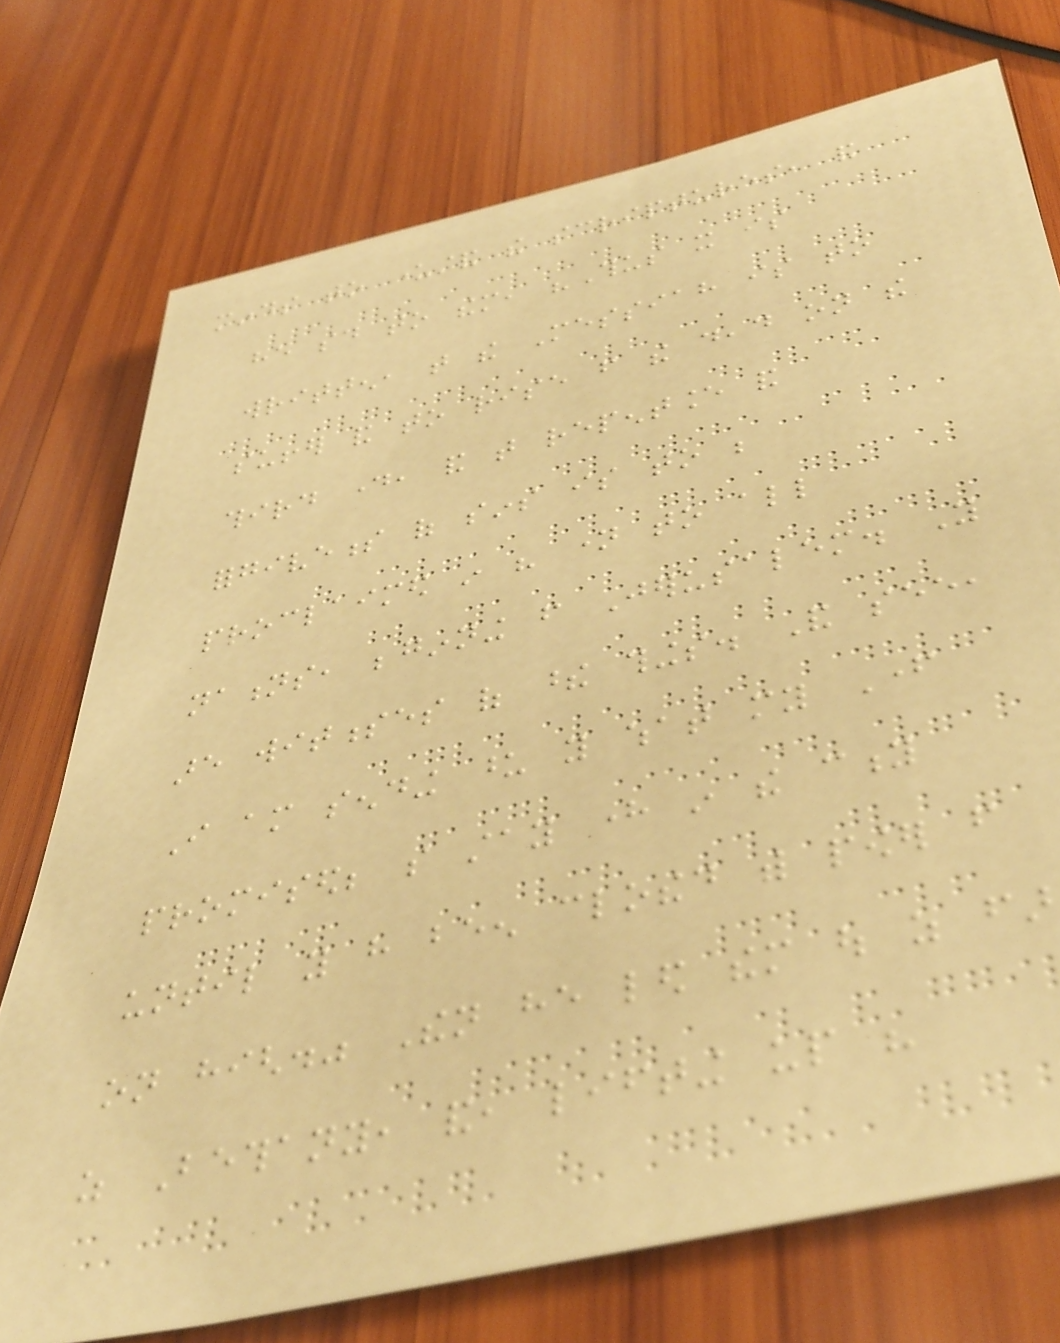minds to understand the scriptures, and
he said to them, "Thus it is
written, that the Messiah is to
suffer and to rise from the dead on the
third day, and that repentance and
forgiveness of sins is to be
proclaimed in his name to all
nations, beginning from Jerusalem. You
are witnesses of these things. And see,
I am sending upon you what my Father
promised; so stay here in the city
until you have been clothed with power from
on high." Then he led them out as far
as Bethany, and, lifting up his
